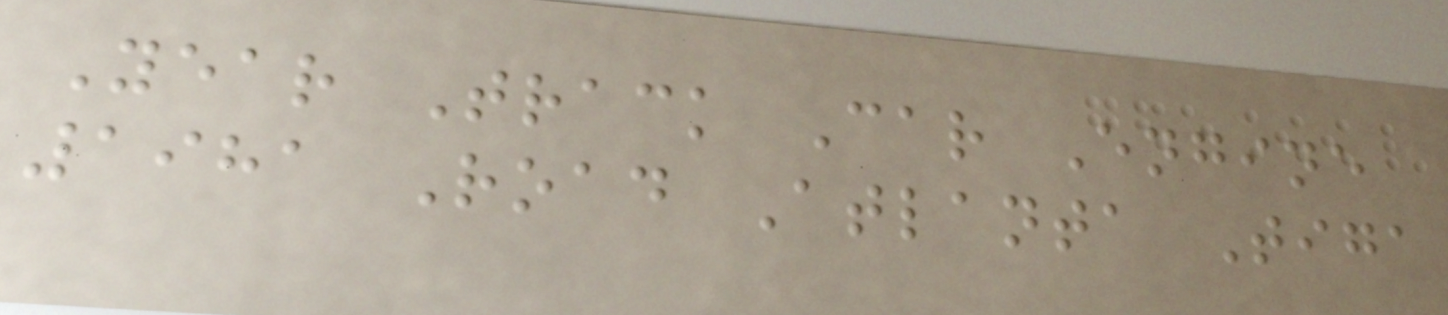Year Track Car Engine
1981 Road Atlanta Tiga
